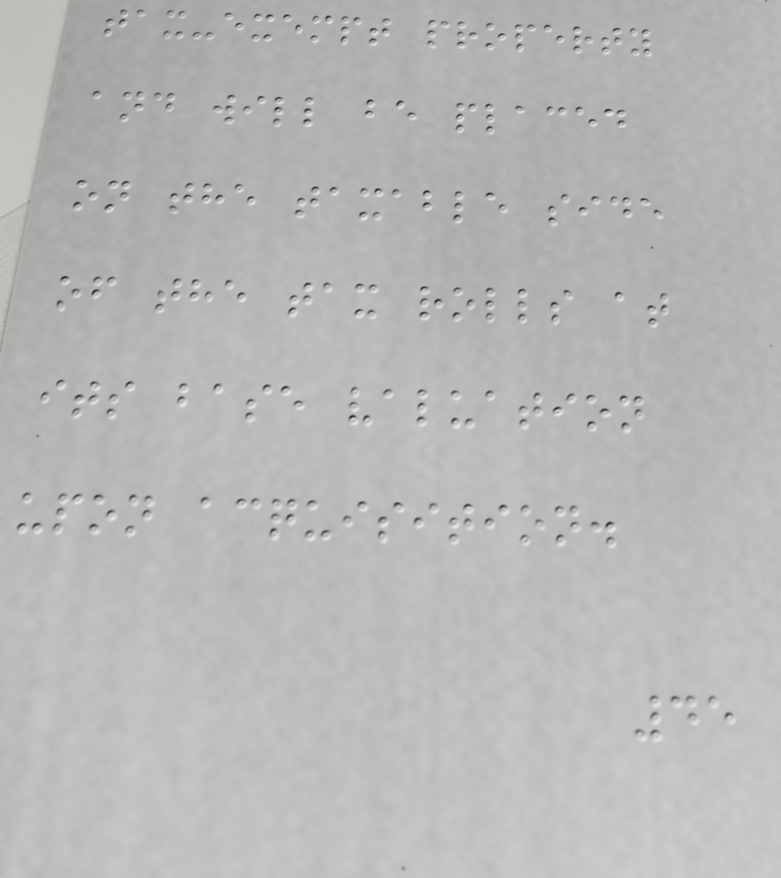tax-exempt property
and will be placed
on the taxable side
of the tax rolls at
its base valuation
upon acquisition.
45
